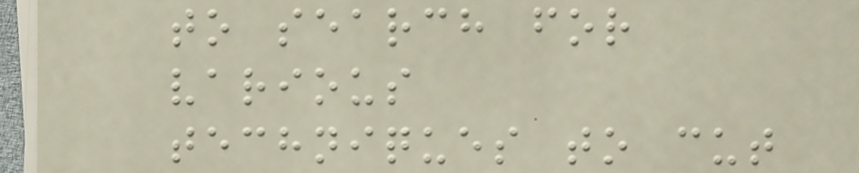to search for
various
techniques to cut
